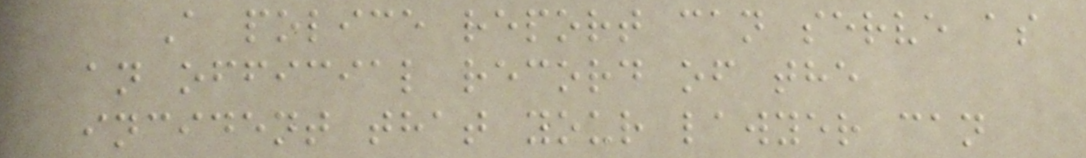A police report can serve as
an official record of the
incident that your lawyer can
